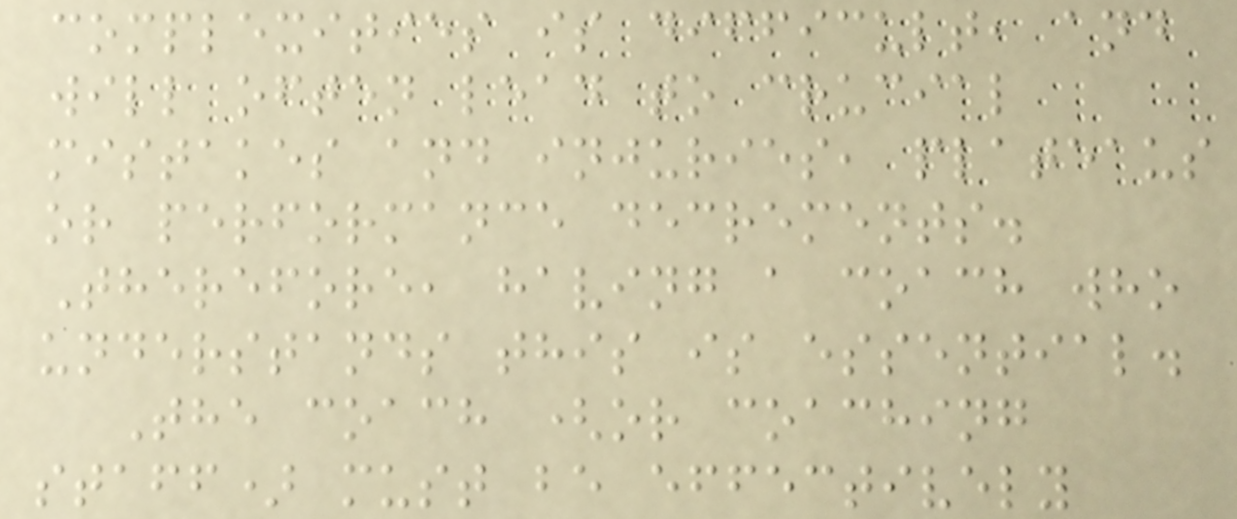complexities is difficult, and
will often lead to crucial
mistakes and injuries, plateaus
or performance decrements.
Therefore, having a coach who
understands this is essential.
The coach (or coaching
staff) must be effectively
